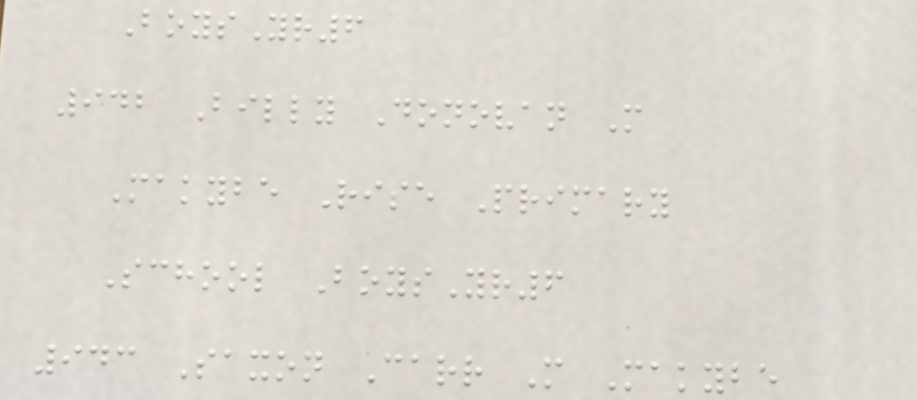BoysYr6
942 Billy Donovan M
Makybe Rise Primary
School BoysYr6
943 Saxon Carr M Makybe
